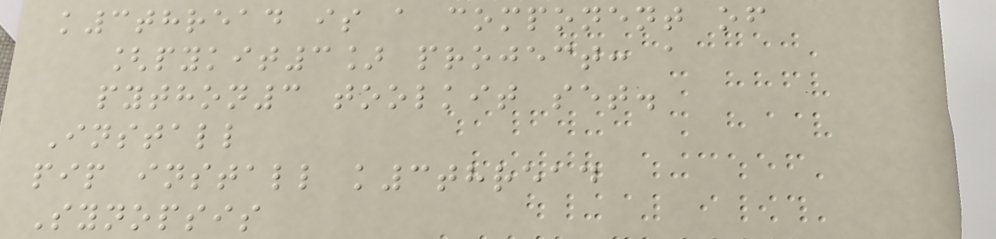k3thread is a component of
[pykit3] project: a
python3 toolkit set.
Install
pip install k3thread
Synopsis
